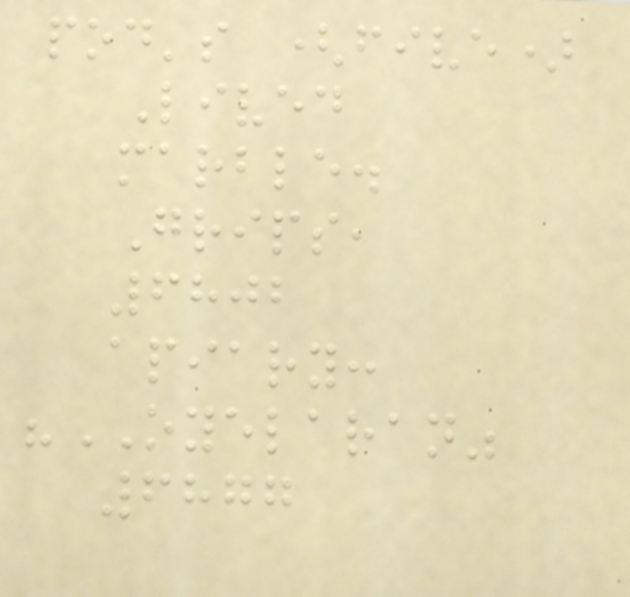pod's (five)
Lived
marble.
Grips,
6802
apiary:
"OYELARAN"
6877
